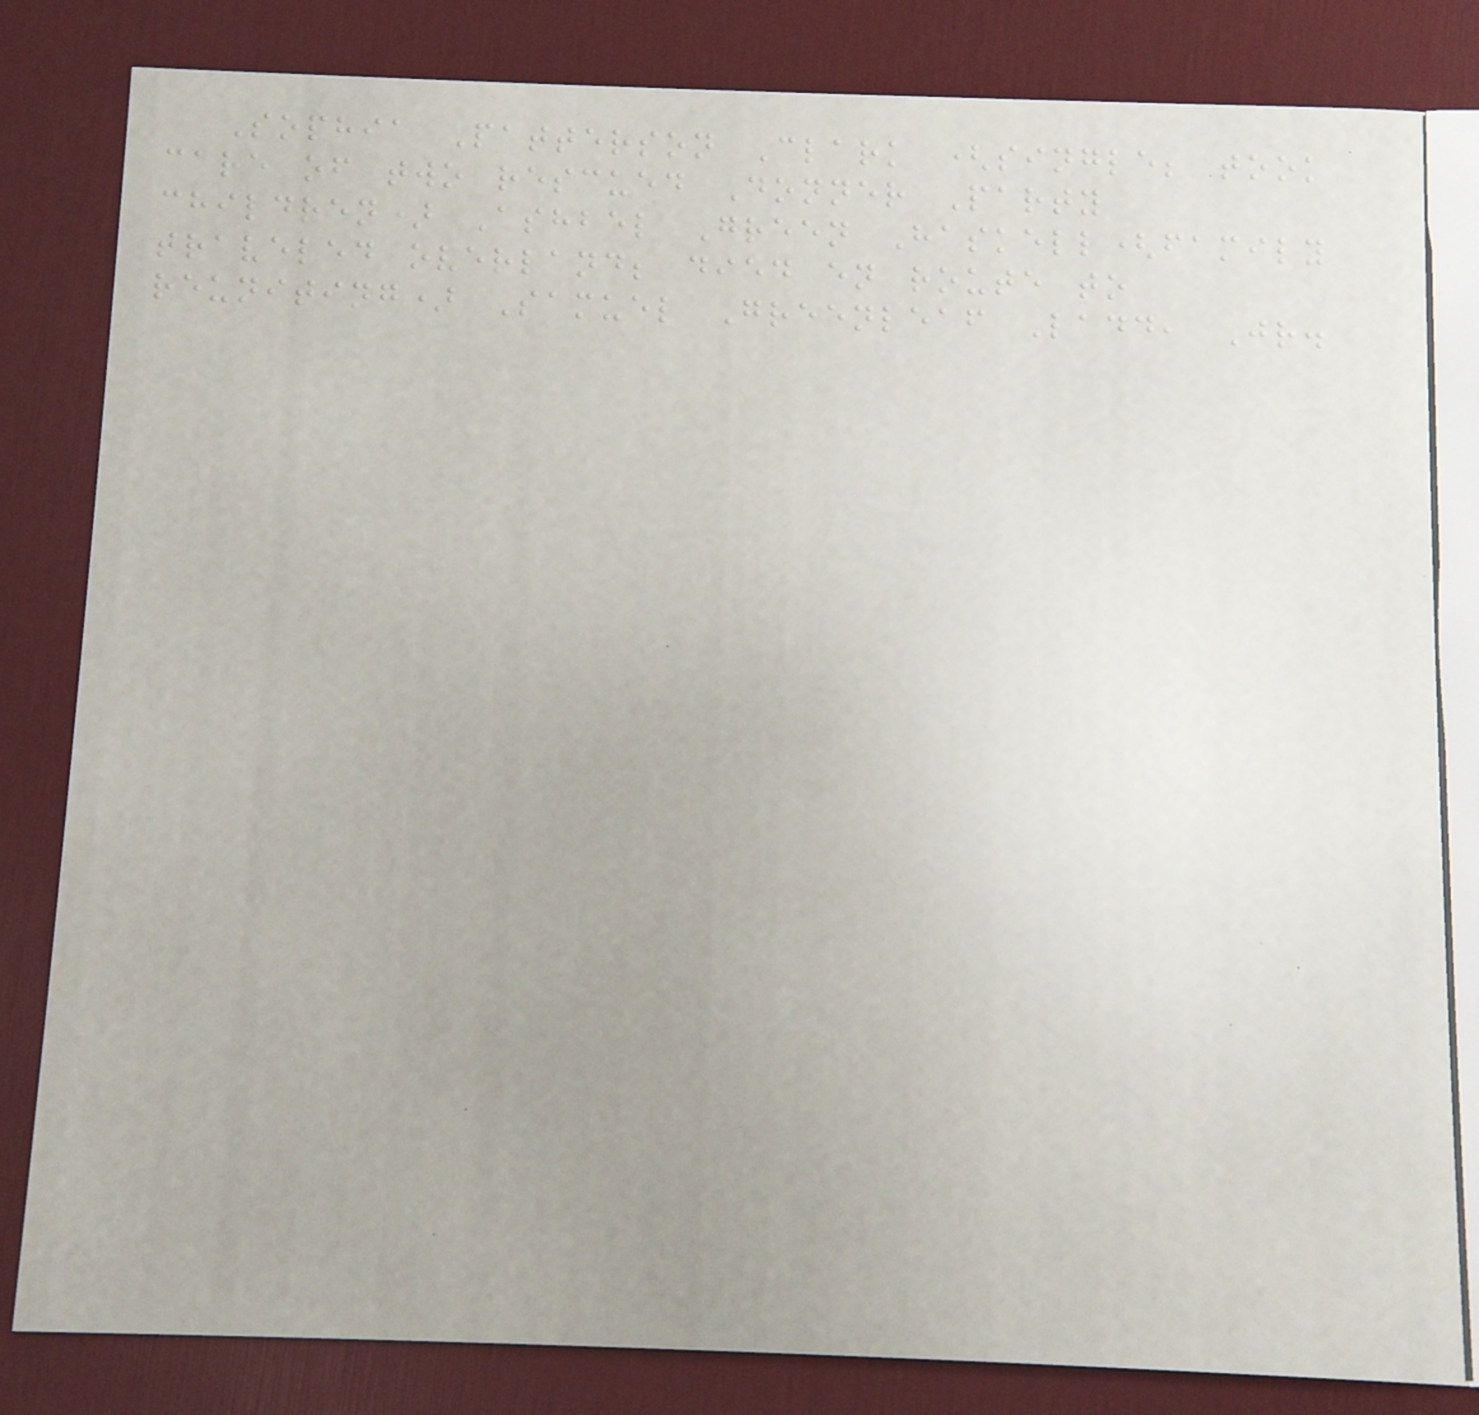Sophia Patterson Clark (single; took
care of two rescued Donner Party
children) Ashbel Green Haskell(family
traveled overland; died en route to
reuniting) Samuel Greenleaf Ladd, Jr.
